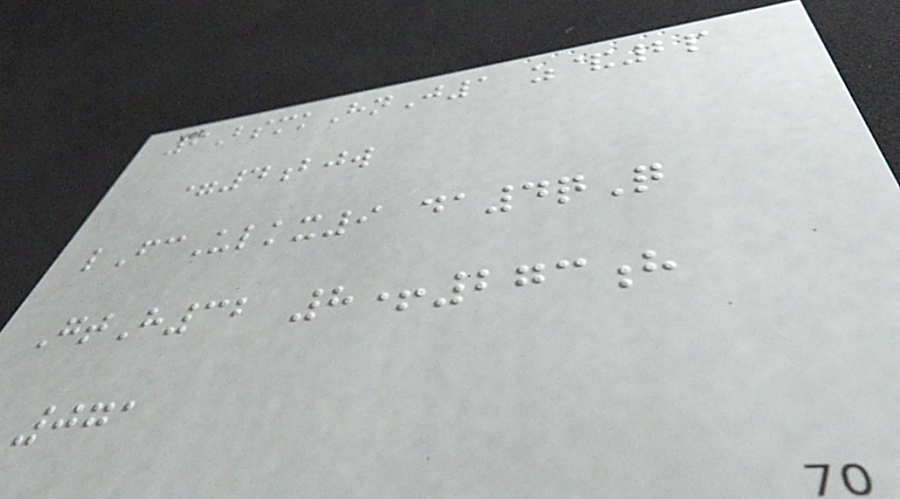9BsmkHnJ1 z&2p
=4bjw
lFcUlkx9 da4qQ
GtH32 8+273h
071
